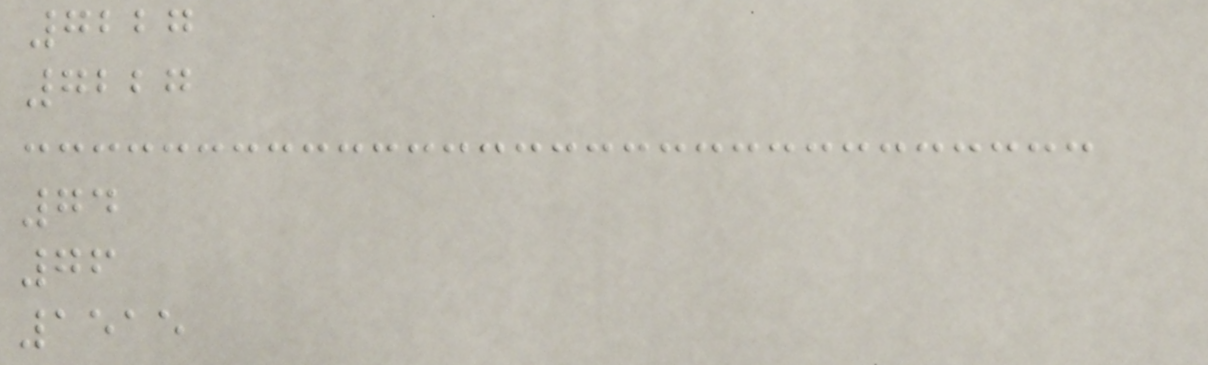7227
7227
74
76
1515
